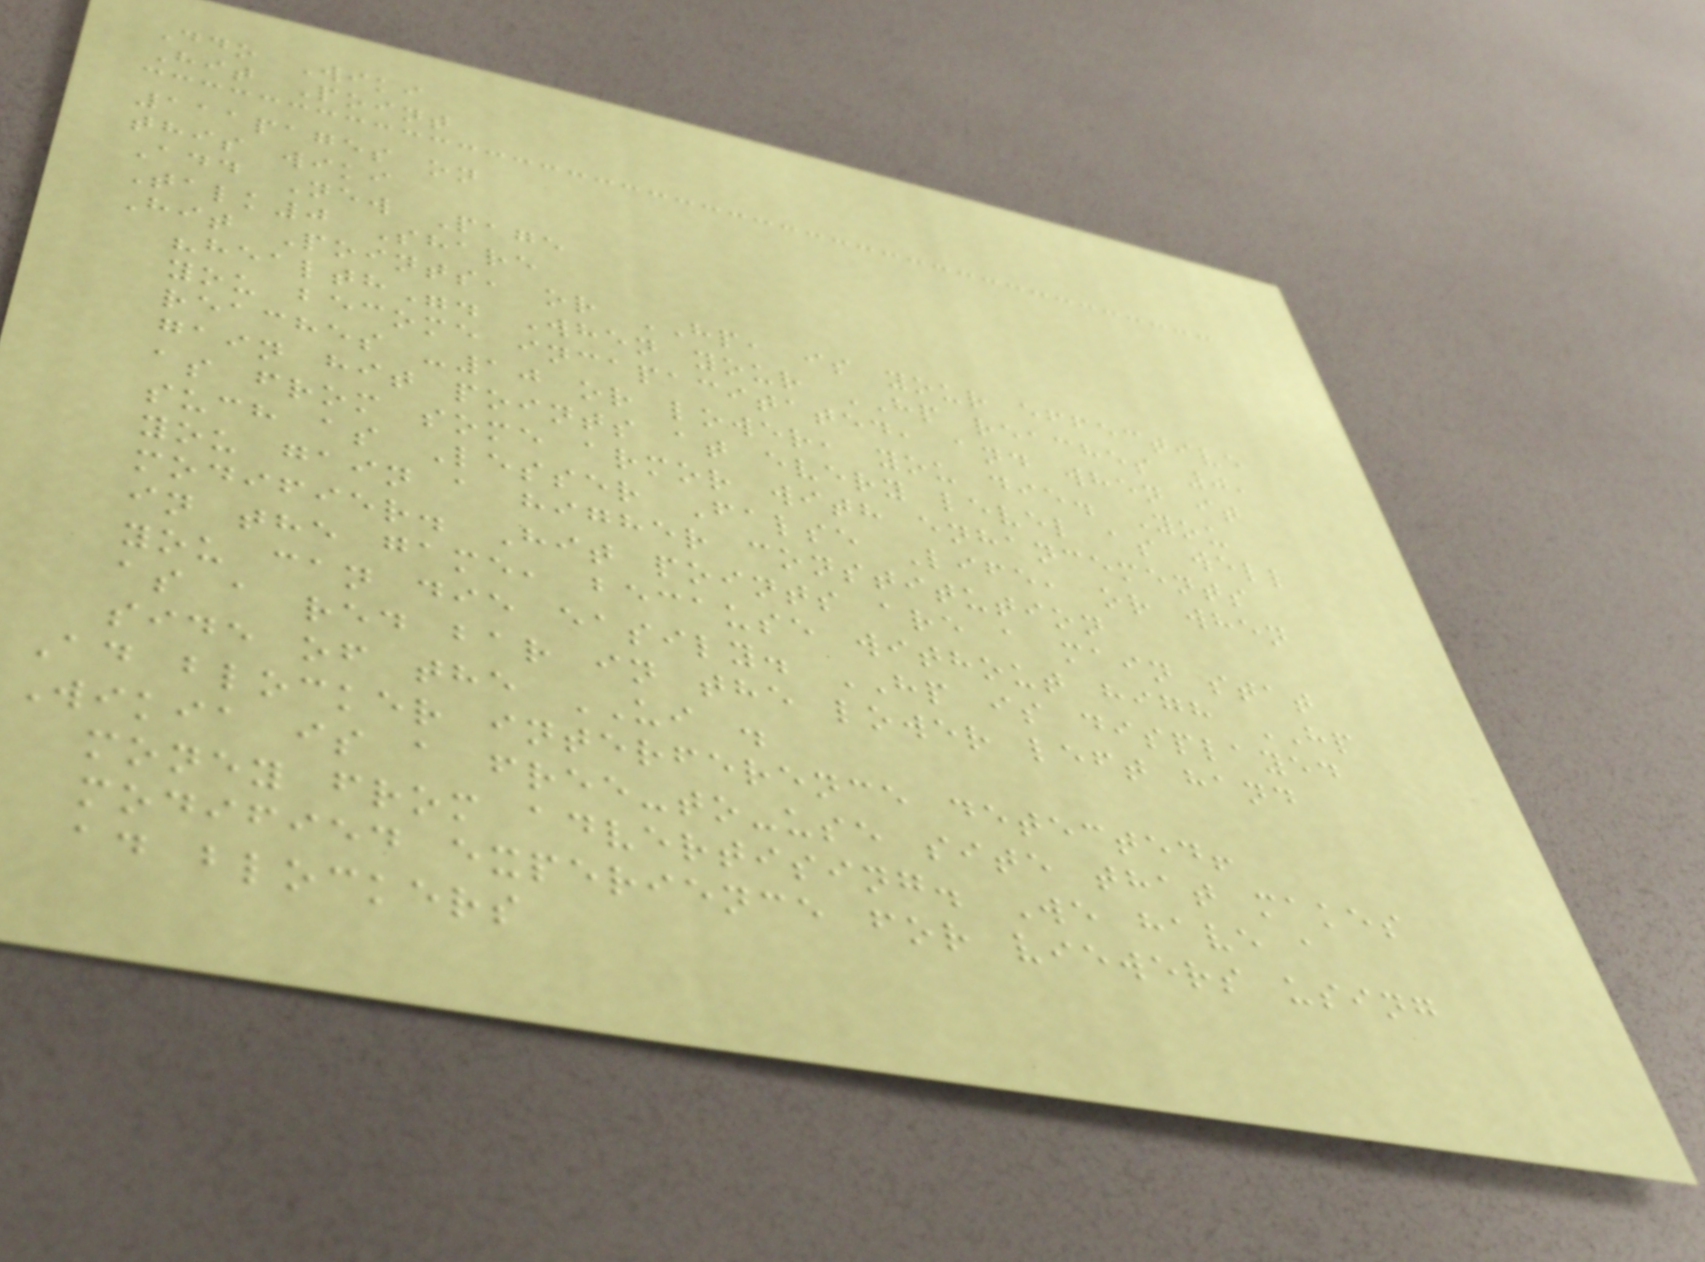Ddo Wiki
Hit Point
111pages on
this wiki
Add New Page
Talk0 Share
Hit Points, or HP, is your effective
"health". When your HP reaches 0,
you become incapacitated, and when it
reaches -10 or lower, you die. You
gain hit points at every level as well
as from some armor with enhancements
such as Lesser False Life, or when
you gain a higher constitution
modifier. Hit points are a main stat
in the game, because without high HP
you can die easily. HP is displayed
as a red bar in the lower left hand
side of the UI .
Ad blocker interference detected!
Wikia is a free-to-use site that makes
money from advertising. We have a
modified experience for viewers using
ad blockers
